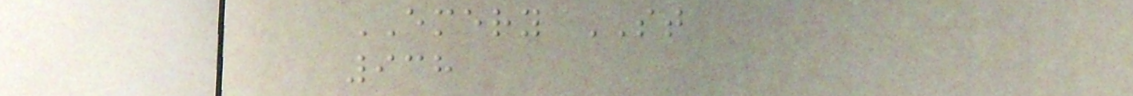EMERY ST
938
